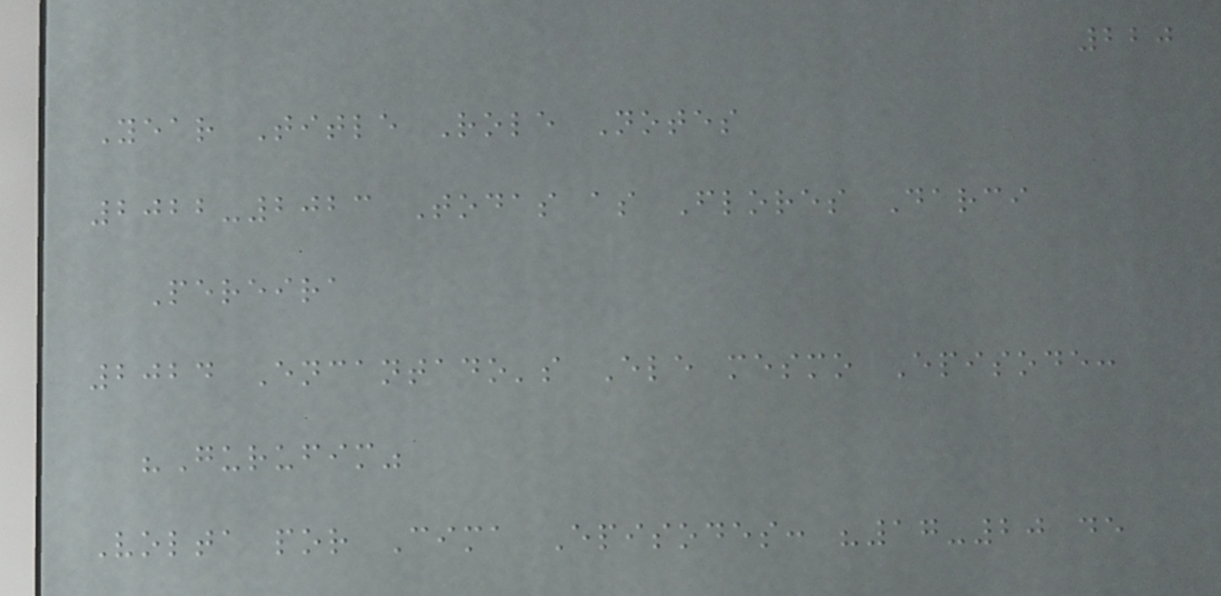220
Year Title Role Notes
2022-2023 Todas as Flores Darci
Pereira
2024 Encantado's Ele mesmo Episode:
"Gurufim"
Volta por Cima Episodes: "17-20 de
